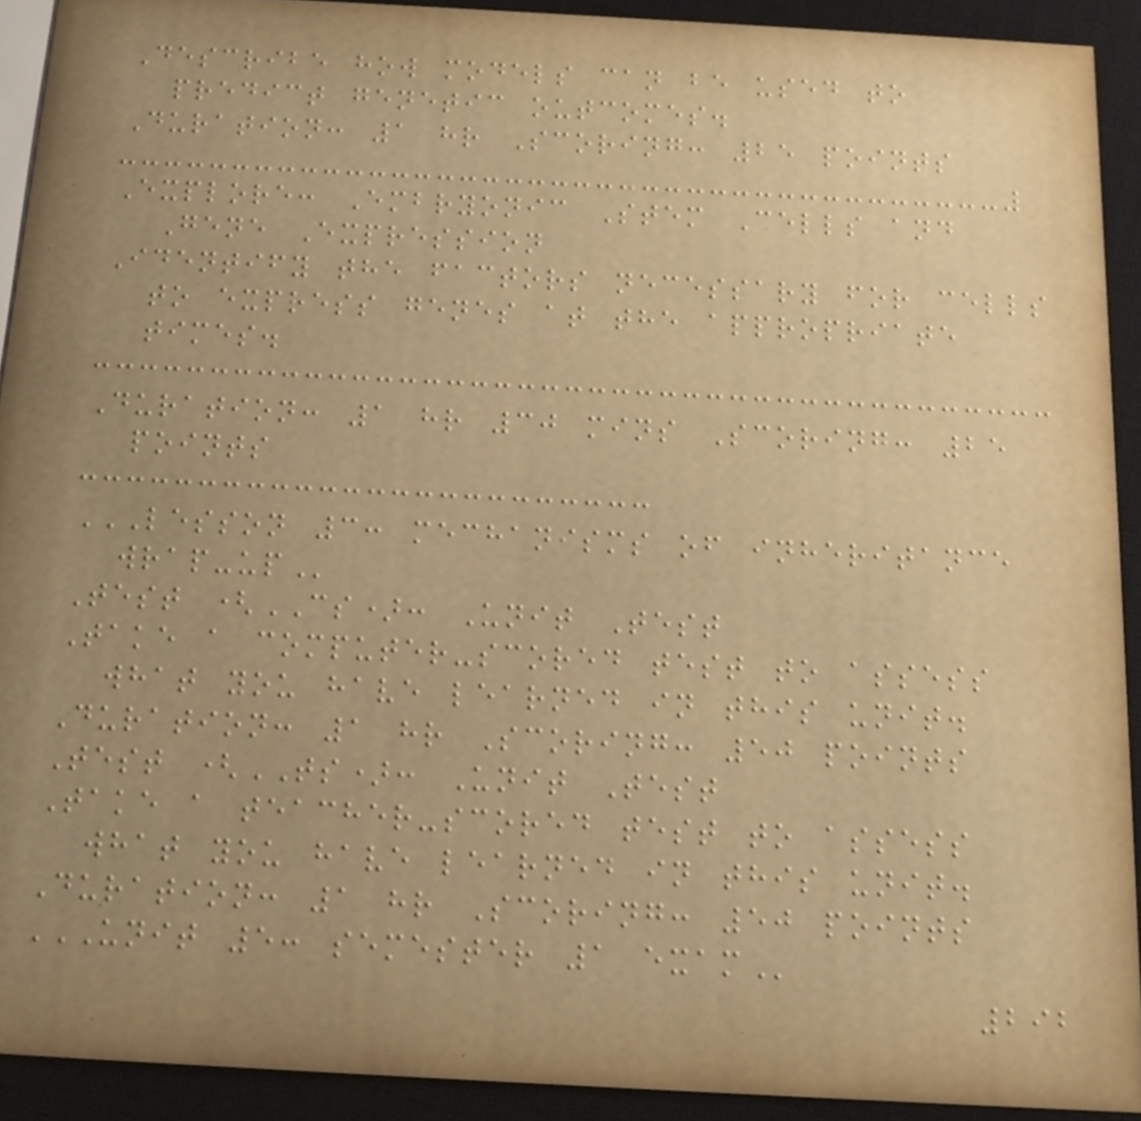Describe how models can be used to
predict genetic outcomes.
Duration: 1 hr Scoring: 25 points
Explore: Embryonic Stem Cells and
Gene Expression
Identify the factors necessary for cells
to express genes at the appropriate
times.
Duration: 1 hr 30 mins Scoring: 25
points
LESSON 3: MECHANISMS OF INHERITANCE
WRAP-UP
Test (CS): Unit Test
Take a computer-scored test to assess
what you have learned in this unit.
Duration: 1 hr Scoring: 50 points
Test (TS): Unit Test
Take a teacher-scored test to assess
what you have learned in this unit.
Duration: 1 hr Scoring: 50 points
UNIT 5: SEMESTER 1 EXAM
292
